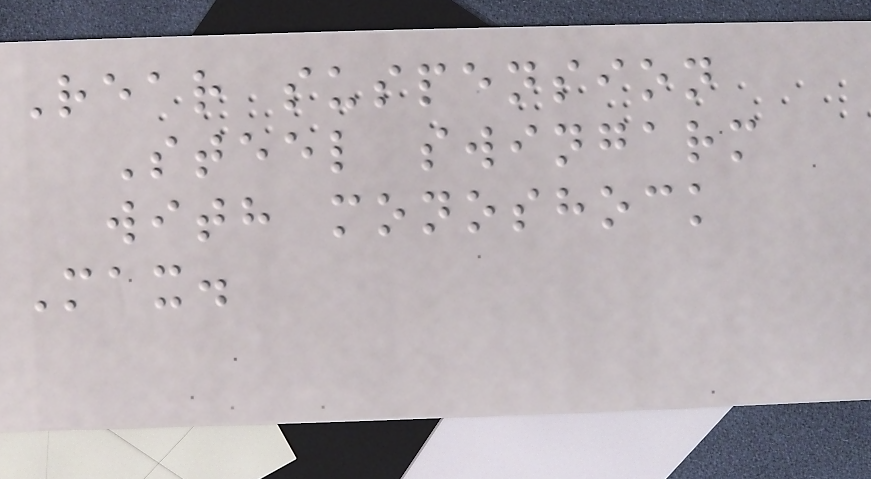Rear suspension
Steel swingarm
with monoshock
Max.
